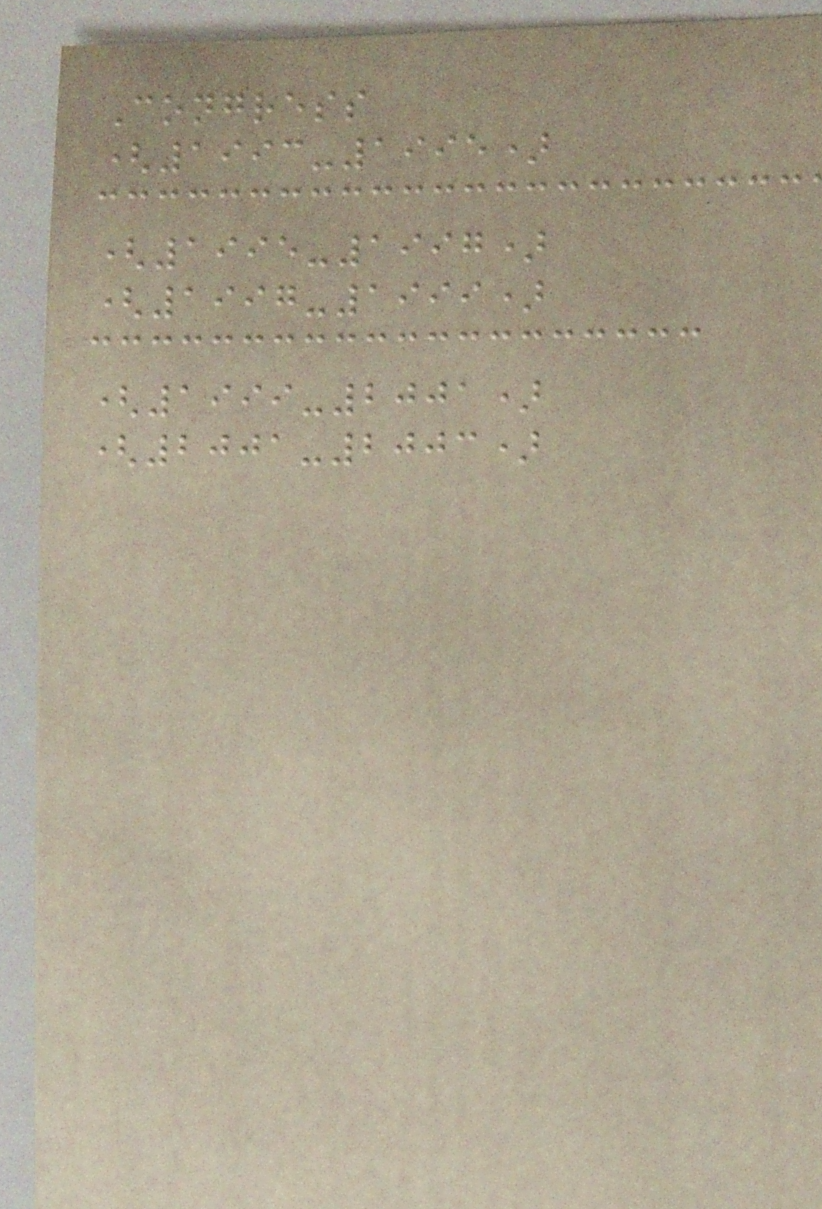Congress
(1993-1995)
(1995-1997)
(1997-1999)
(1999-2001)
(2001-2003)
